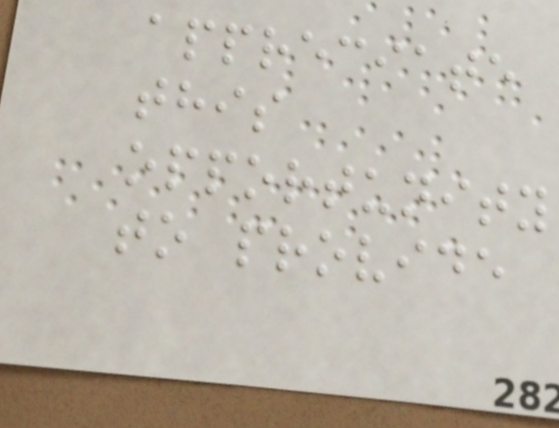appreciate
this
opportunity
to provide
